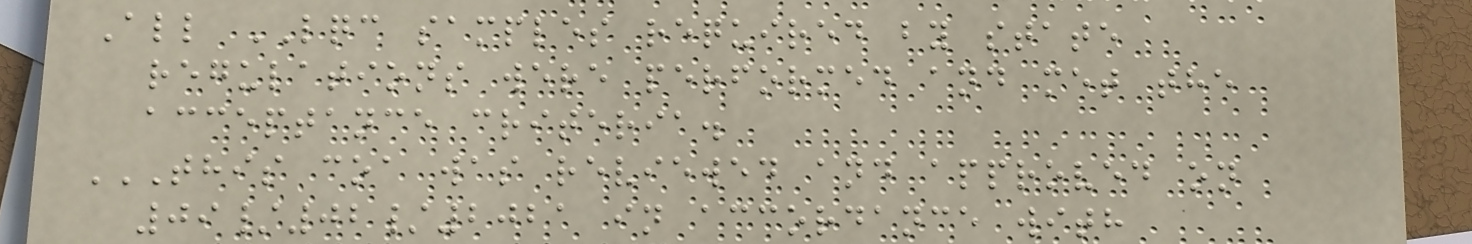All LQC samples required by state
regulations were performed and met the
acceptance criteria.
THIS COA WAS REVIEWED AND APPROVED ON
09/02/2021 IN ACCORDANCE WITH
